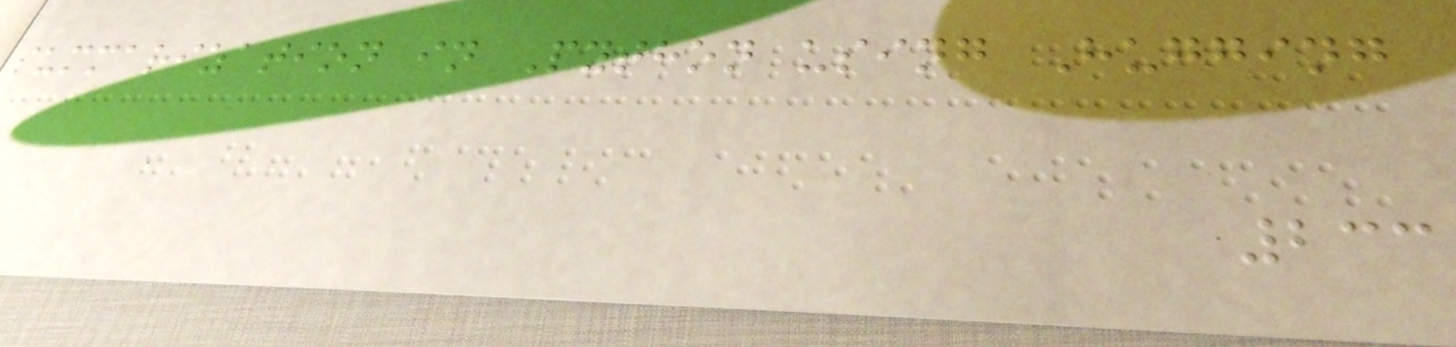summarization in Python using Hugging
233
